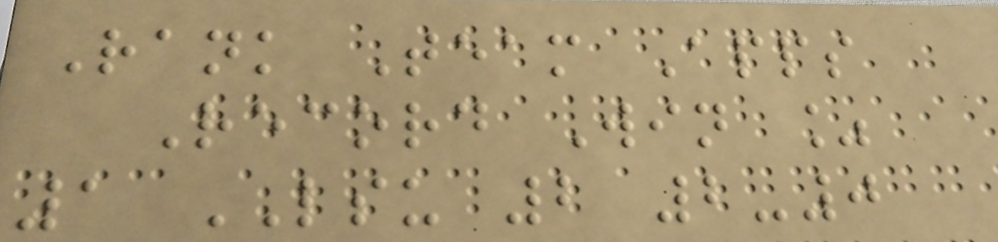Rank Team Apps
Record Win %
1 LSU 2 2-0
